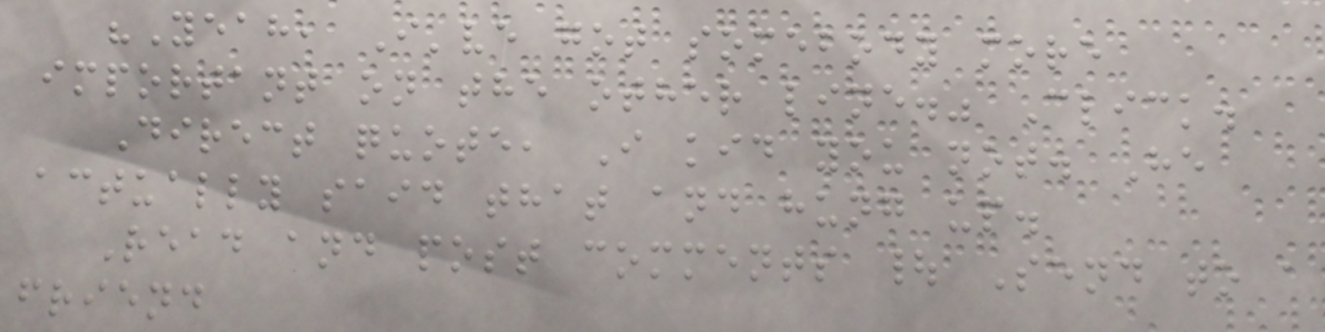"Yeah, I've got somebody more
important on the other line." Click.
Direct quote, I kid you not. He
actually said that and hung up.
Read and post comments | Send to a
friend
